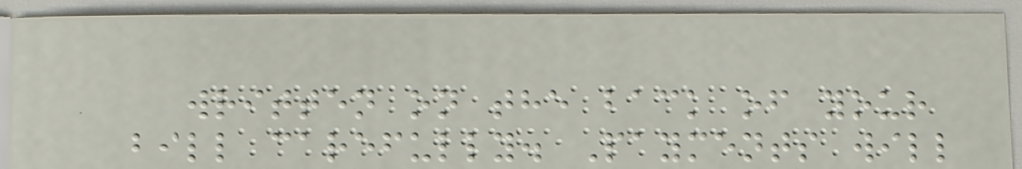written on the back of your
bill carefully. Payments will
